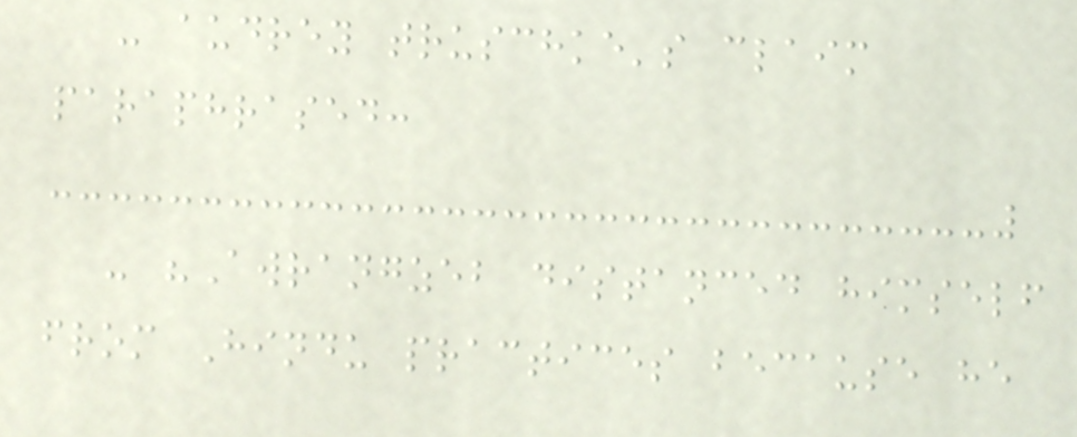- audrey truschke's claim
paraphrased:
- "Awrangzeb distanced himself
from Hindu practices because he
